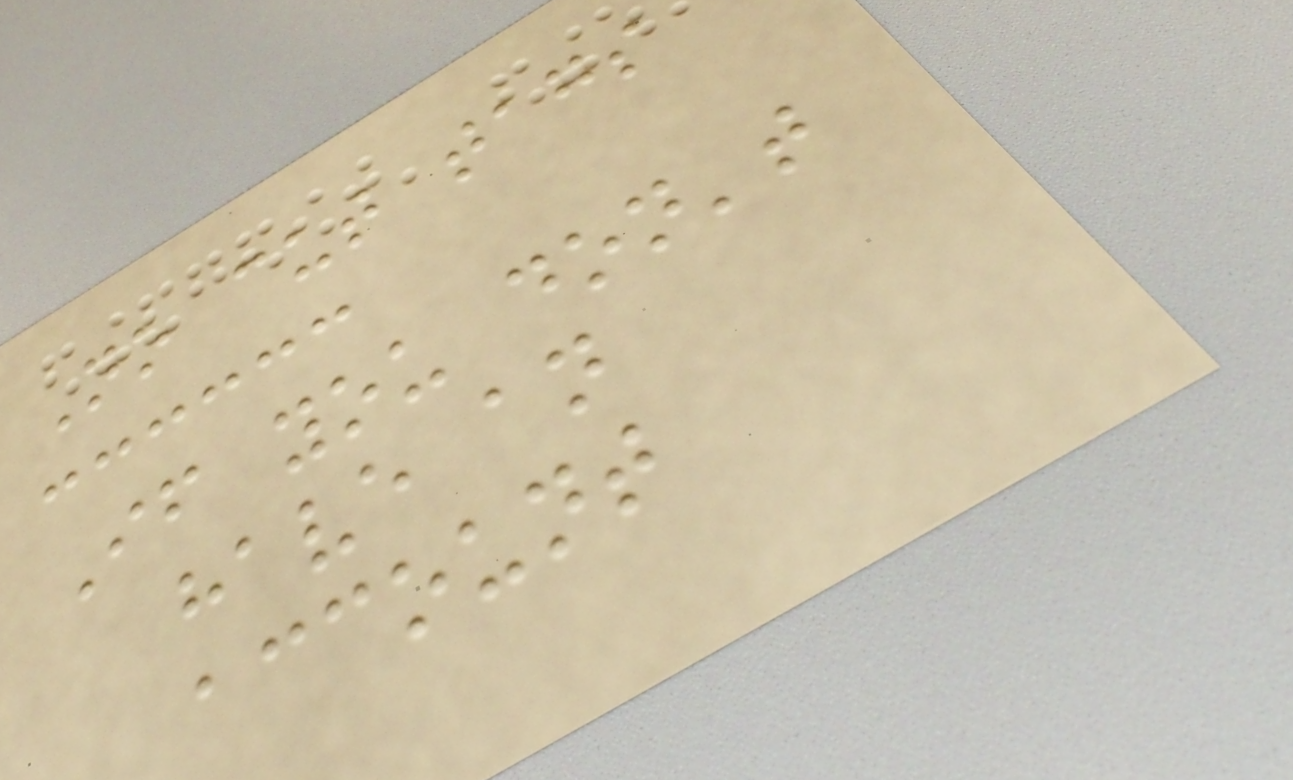No cut tags
If you don't
have an
account
